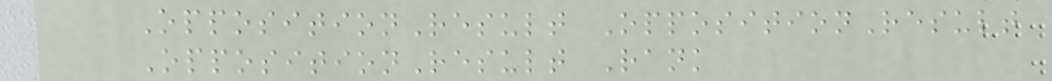OppositionResult OppositionResult
OppositionResult Rank
